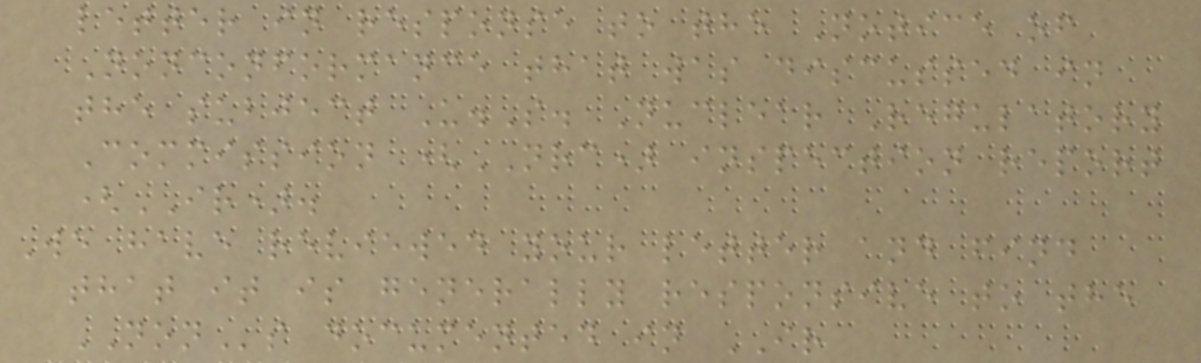letter in response to the Notice of
Nonconformance that was discussed in
the subject U.S. Nuclear Regulatory
Commission (NRC) inspection report
(IR).
We have reviewed your letter and find
that it is generally responsive to the
NONs documented in IR
